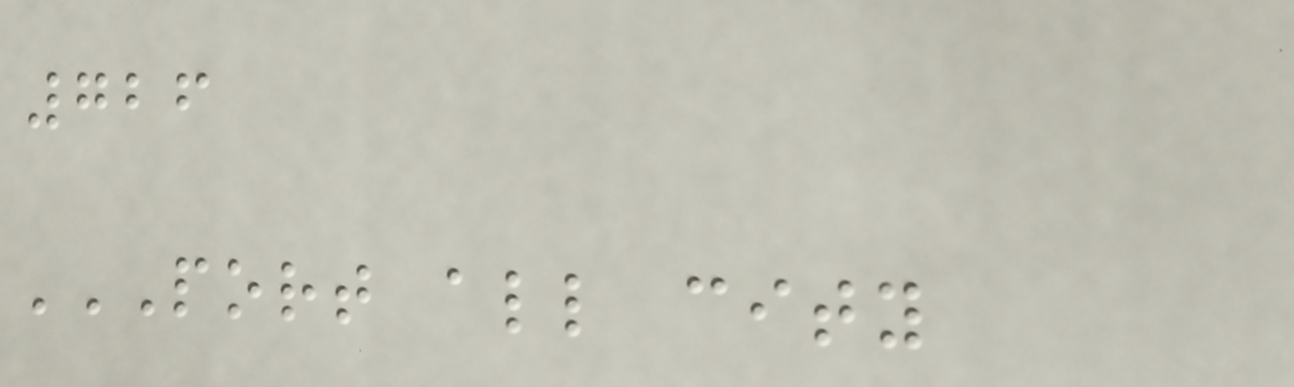726
PORT ALL CITY
